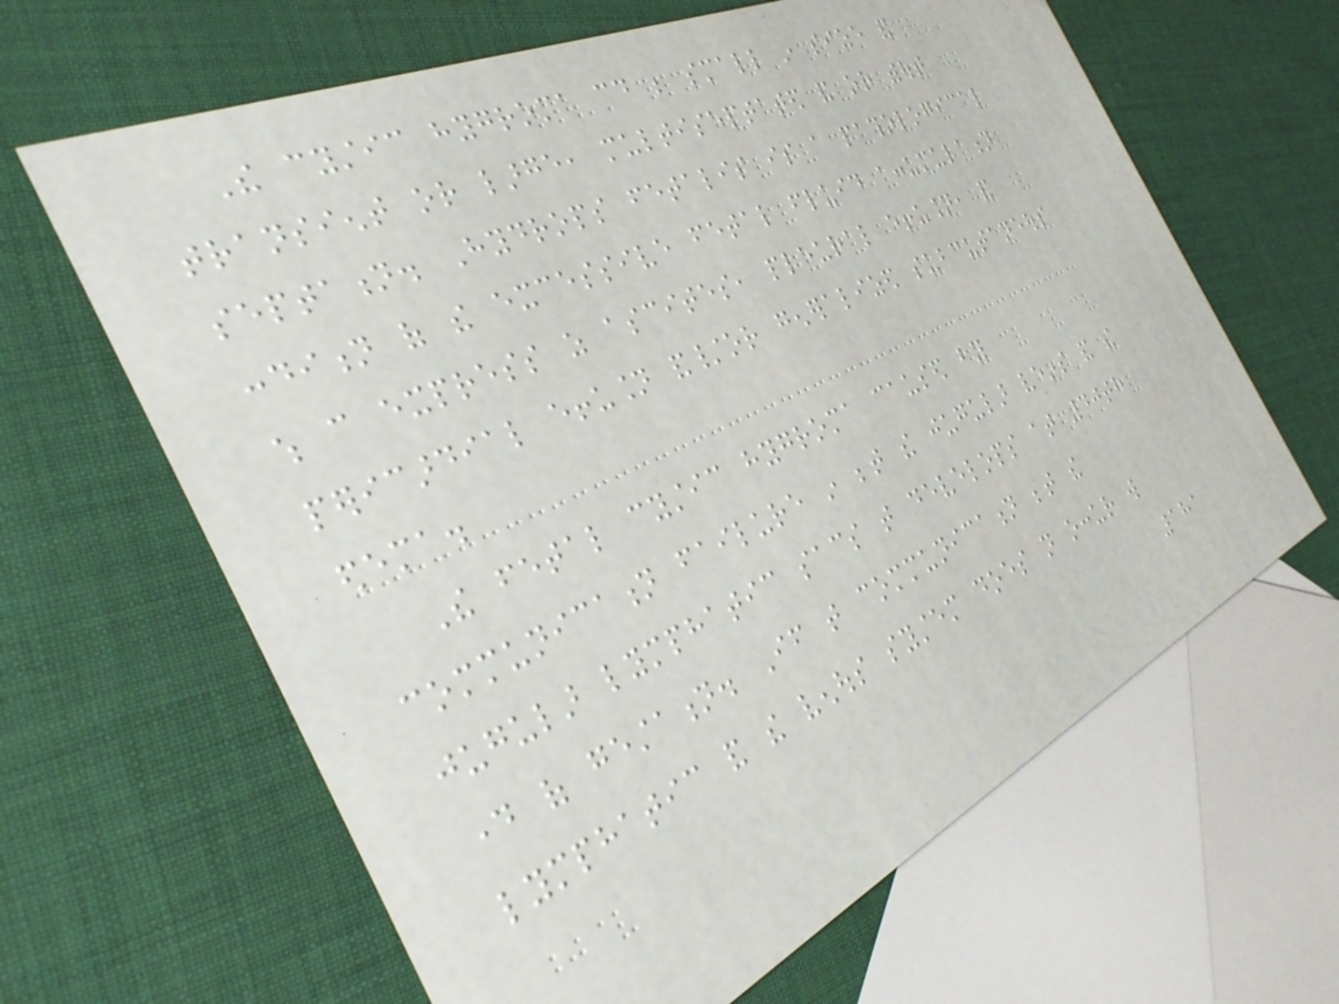The cystic hygroma could be small in size and
transient or large, multiseptated and or without
septation. Hydrops fetalis is a pathological
condition of the excessive fetal fluid accumulation
which can express as ascites, pleural effusion, and
pericardial effusion and/or generalized subcutaneous
edema.
The fetal cystic hygroma caused by
communication failure in between the jugular veins and the
jugular lymphatic sacs that develops at 40th
day of gestation. If that communication between the
lymphatic and the venous system does not occur will
181
